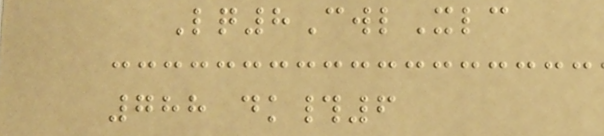Lq8CwlXlc
788 dk#6
